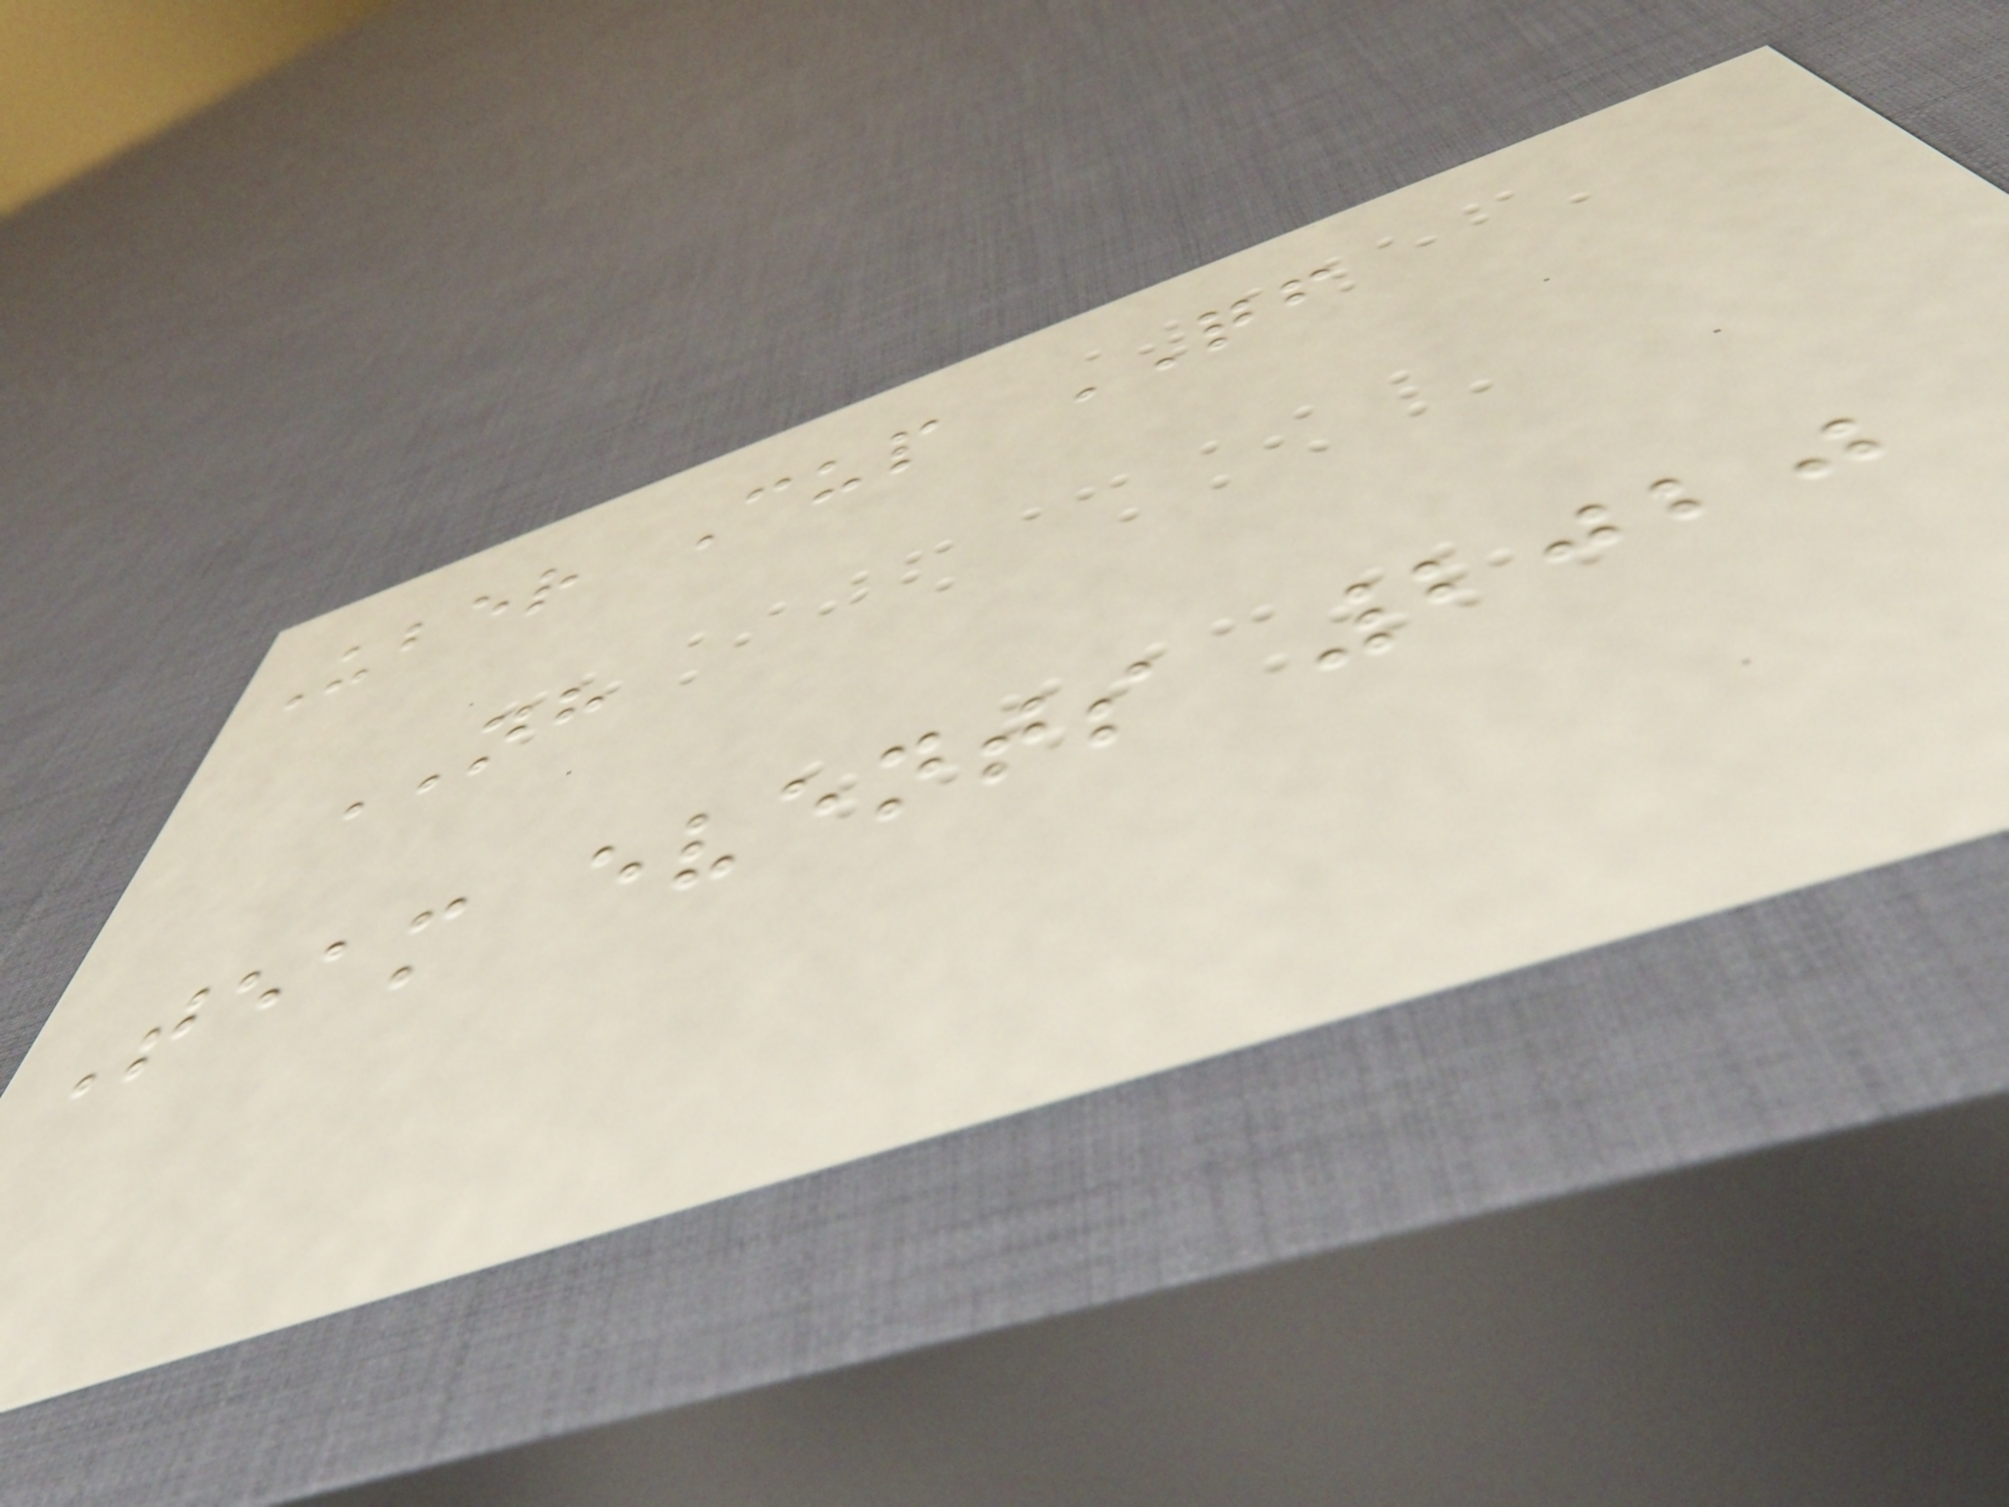Uber Cup QF
NH
Team events 2020
